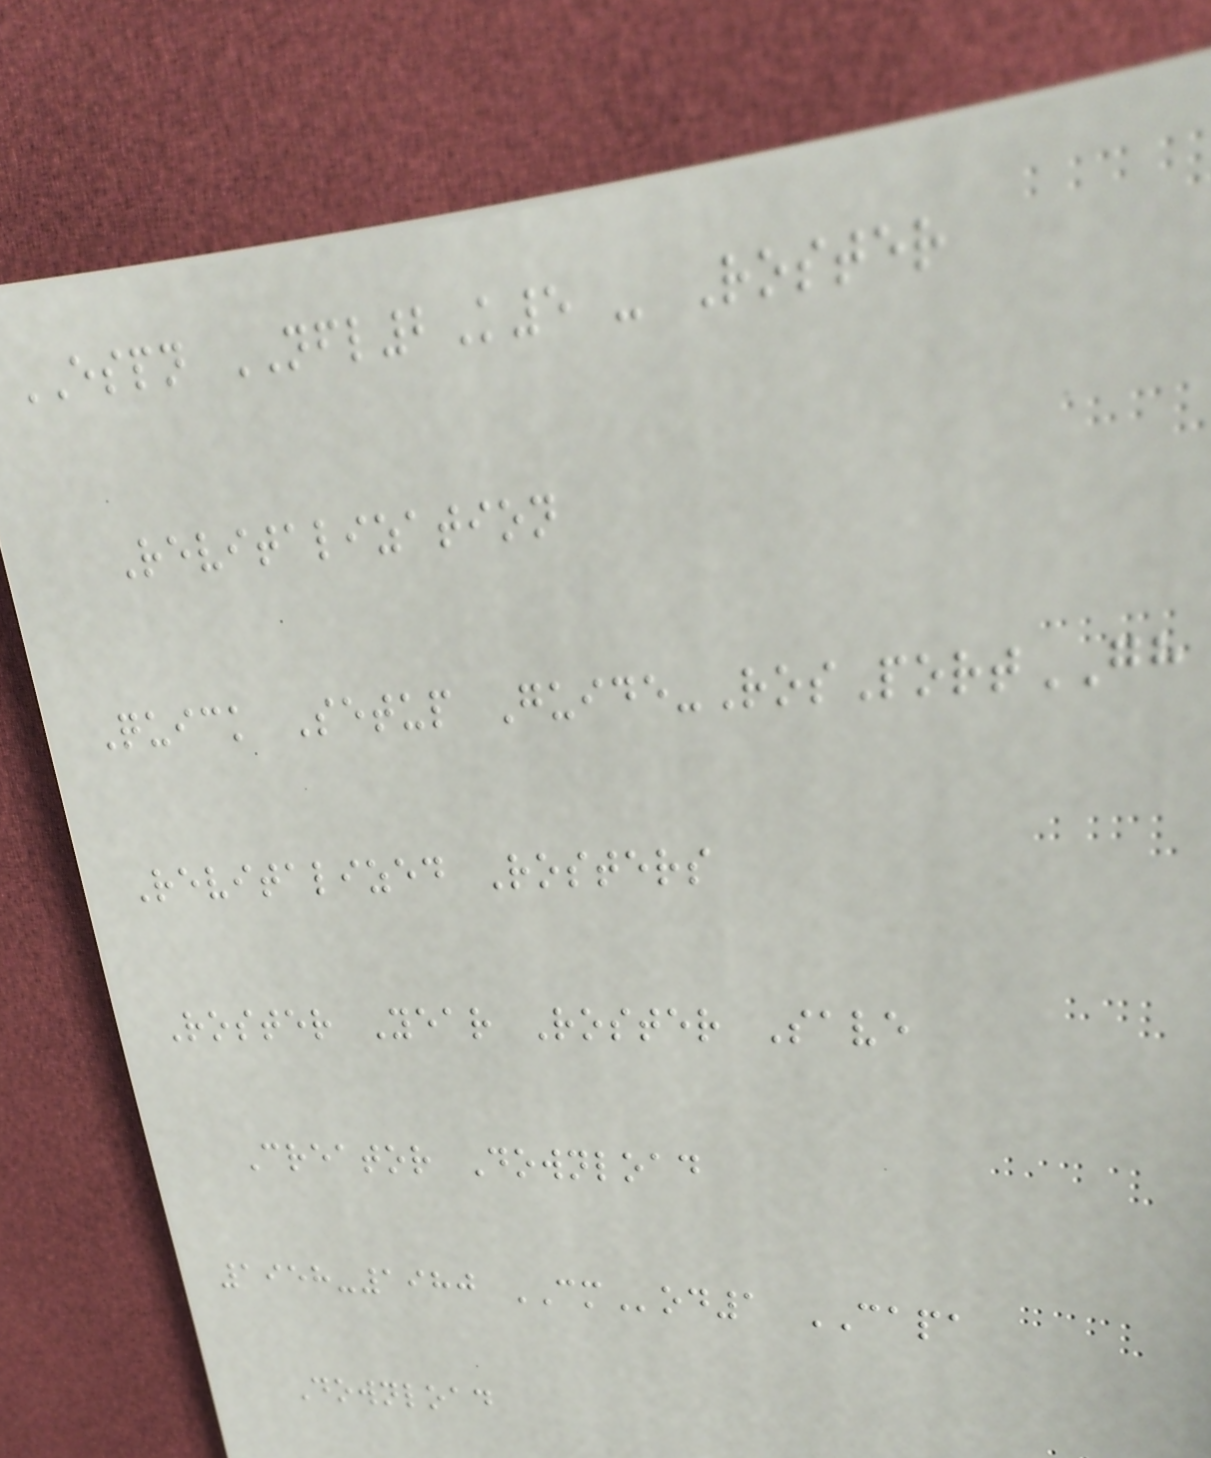ESPN NFL2K5 - Roster
Revitalization
Quick Setup Guide-RosPortGH
Revitalized Rosters
Roster Year Roster Save
Creator Download
1958-1980 CMod1 CAPA
Download
